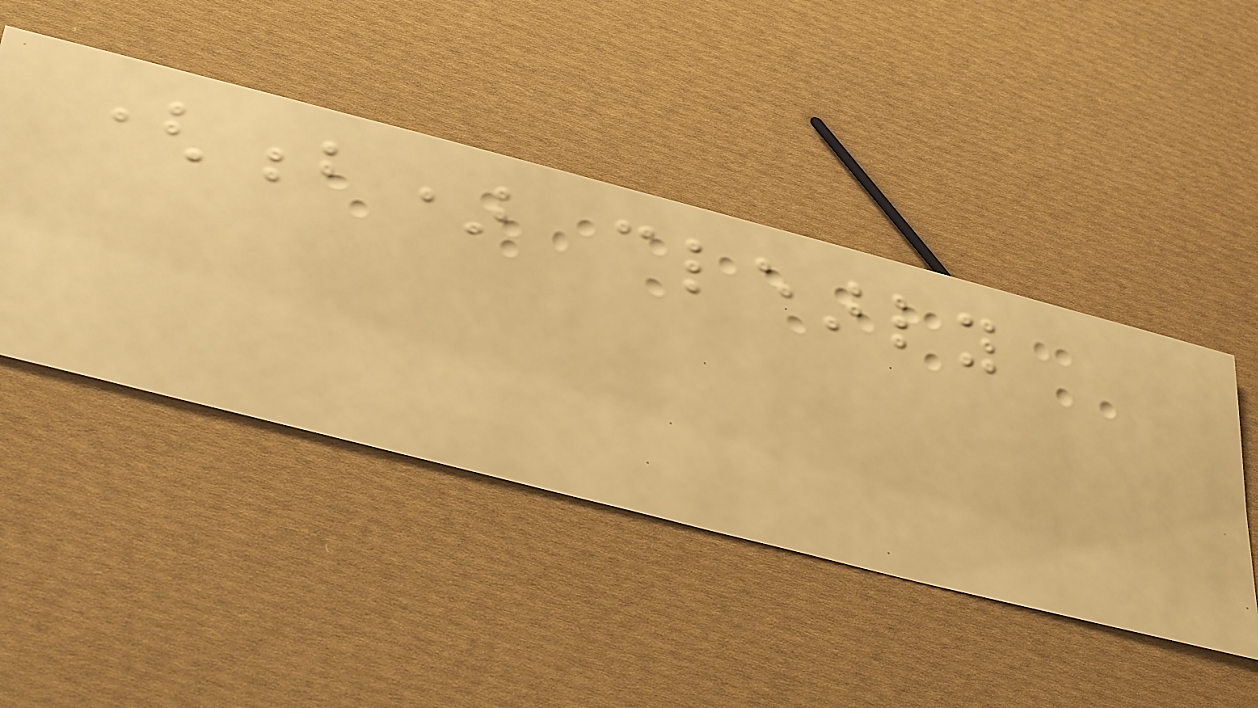(b) clearly
